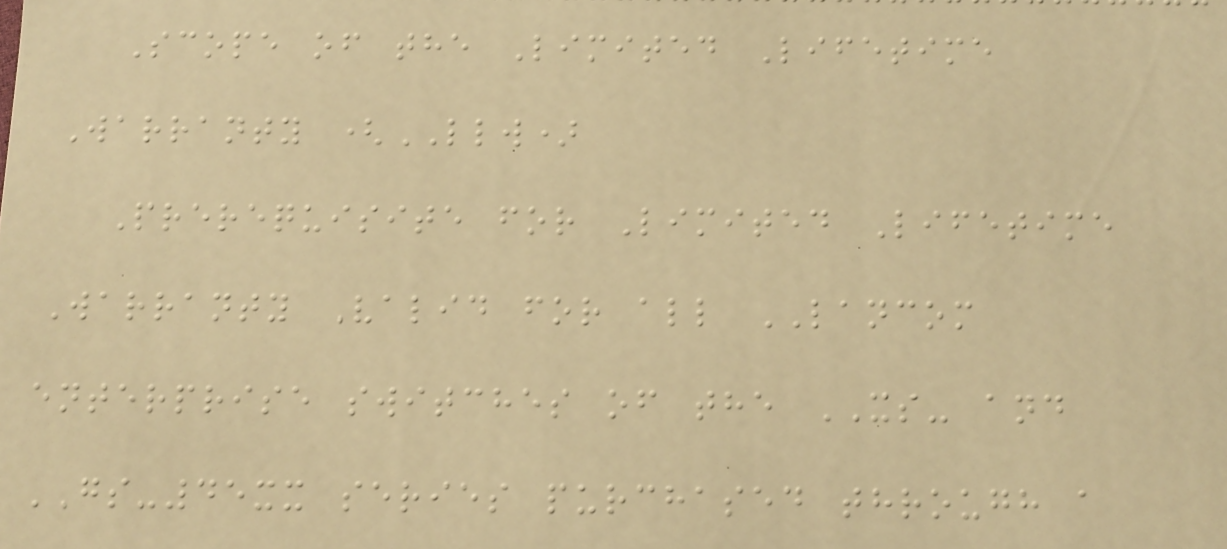Scope of the Limited Lifetime
Warranty (LLW)
Prerequisite for Limited Lifetime
Warranty Valid for all LANCOM
enterprise switches of the XS- and
GS-45xx series purchased through a
